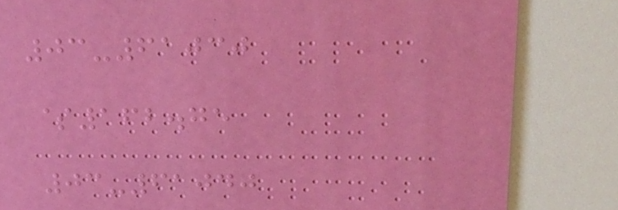03-61030
$162.75
03-61040
